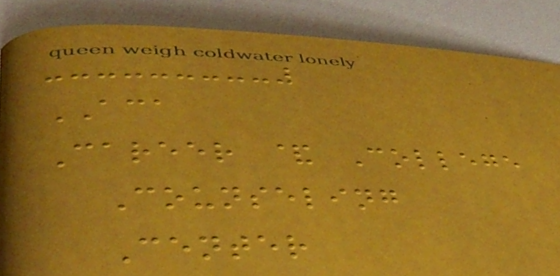ACA
Career & College
Counseling
Center
